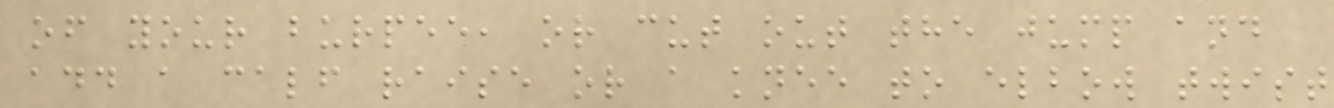of your burpee, or cut out the jump and
add a calf raise or a knee to elbow twist
